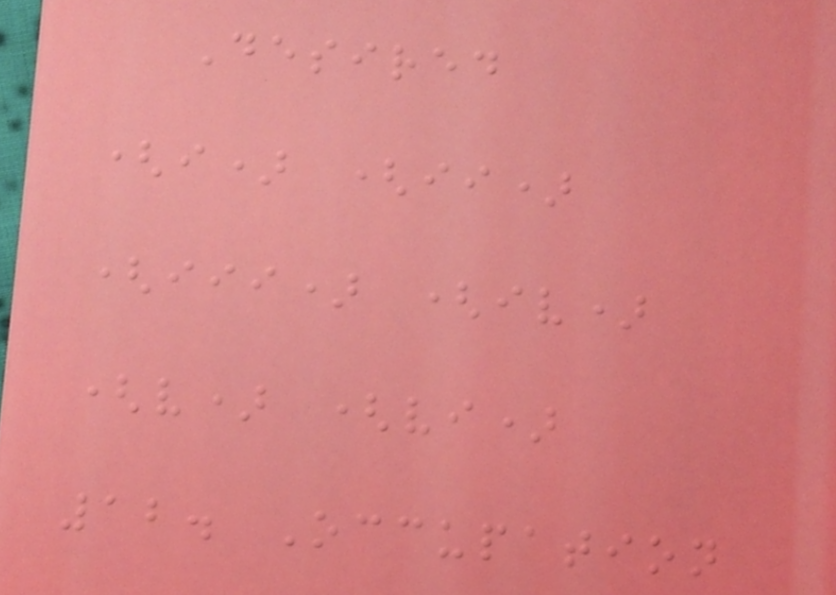Desired
(i) (ii)
(iii) (iv)
(v) (vi)
12. Occupation
